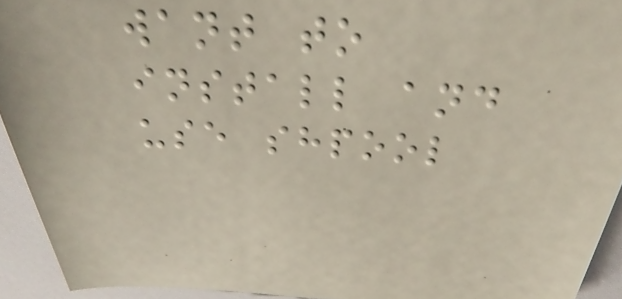want to
install and
use shpool
